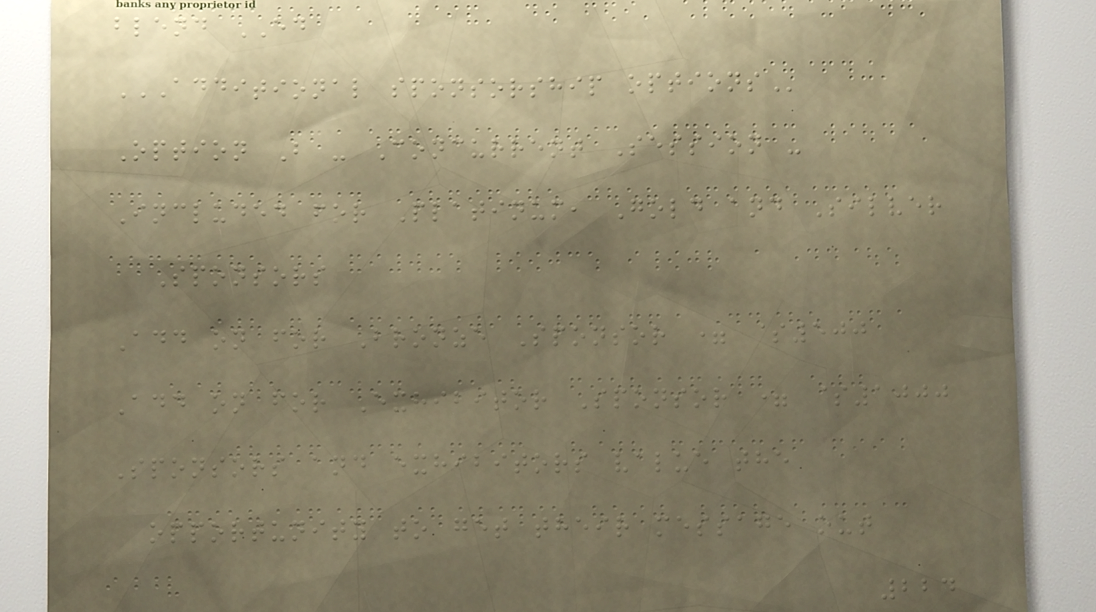blend ED
ADDITIONAL SPONSORSHIP OPTIONS
Option B - Concurrent Session -
Included for Platinum, Gold and Silver
Sponsors
Add on for Bronze Sponsor = $500
Add on for Exhibitor Sponsor = $1000
Sponsors and exhibitors value the
opportunity to get their message out
224
